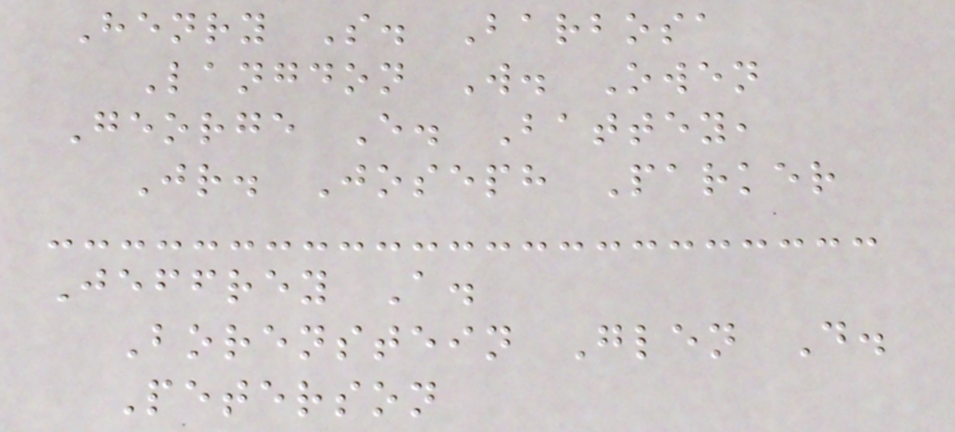Henry S. Barbosa
Langdon W. Owen
George E. Battey,
Jr. Joseph Parker
Jeffrey A.
Borenstein Glen D.
Peterson
